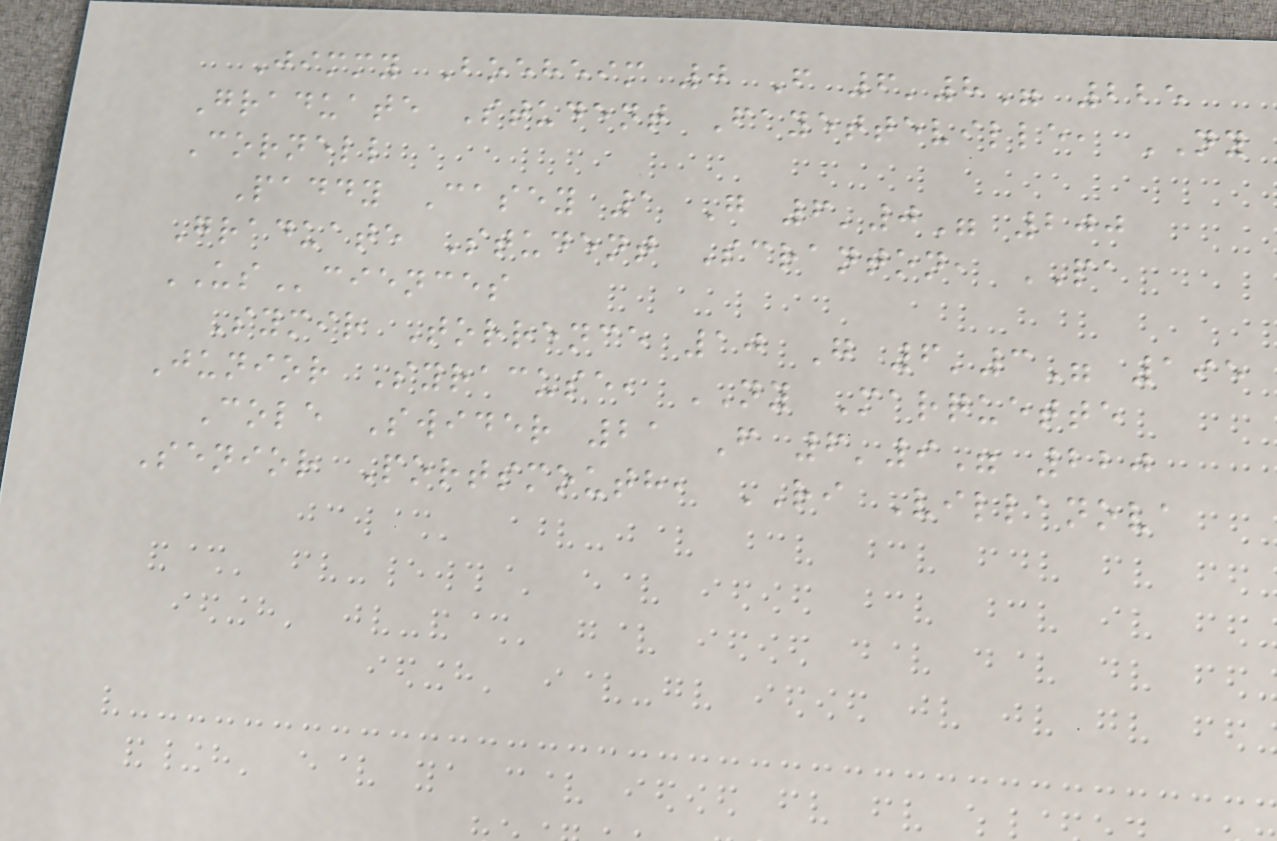Jimmy Boeheim 0 F 6'8" 225
Graduate Student Fayetteville, NY
Cornell
Paddy Casey 1 G 6'0" 200
Graduate Student Scranton, PA
USciences
Symir Torrence 10 G 6'3" 195
Junior Syracuse, NY Marquette
Cole Swider 21 F 6'9" 220
Senior Portsmouth, RI Villanova
